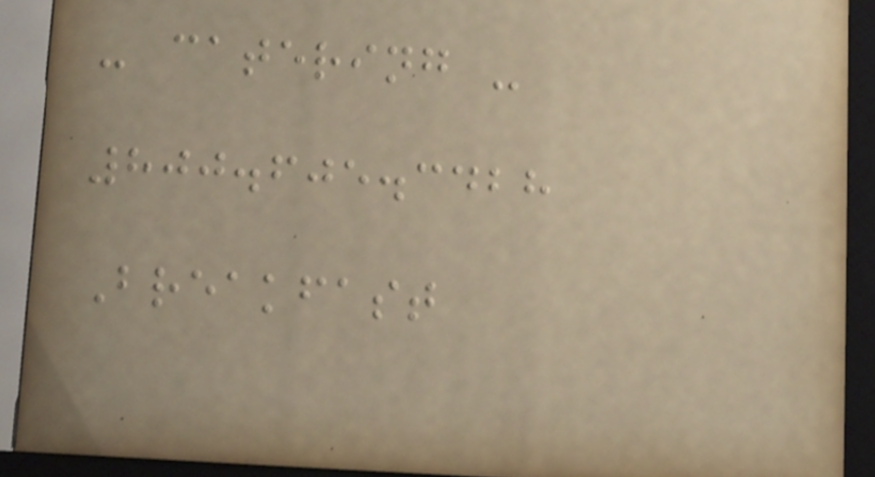- catering -
800.605.3428
Breakfast
